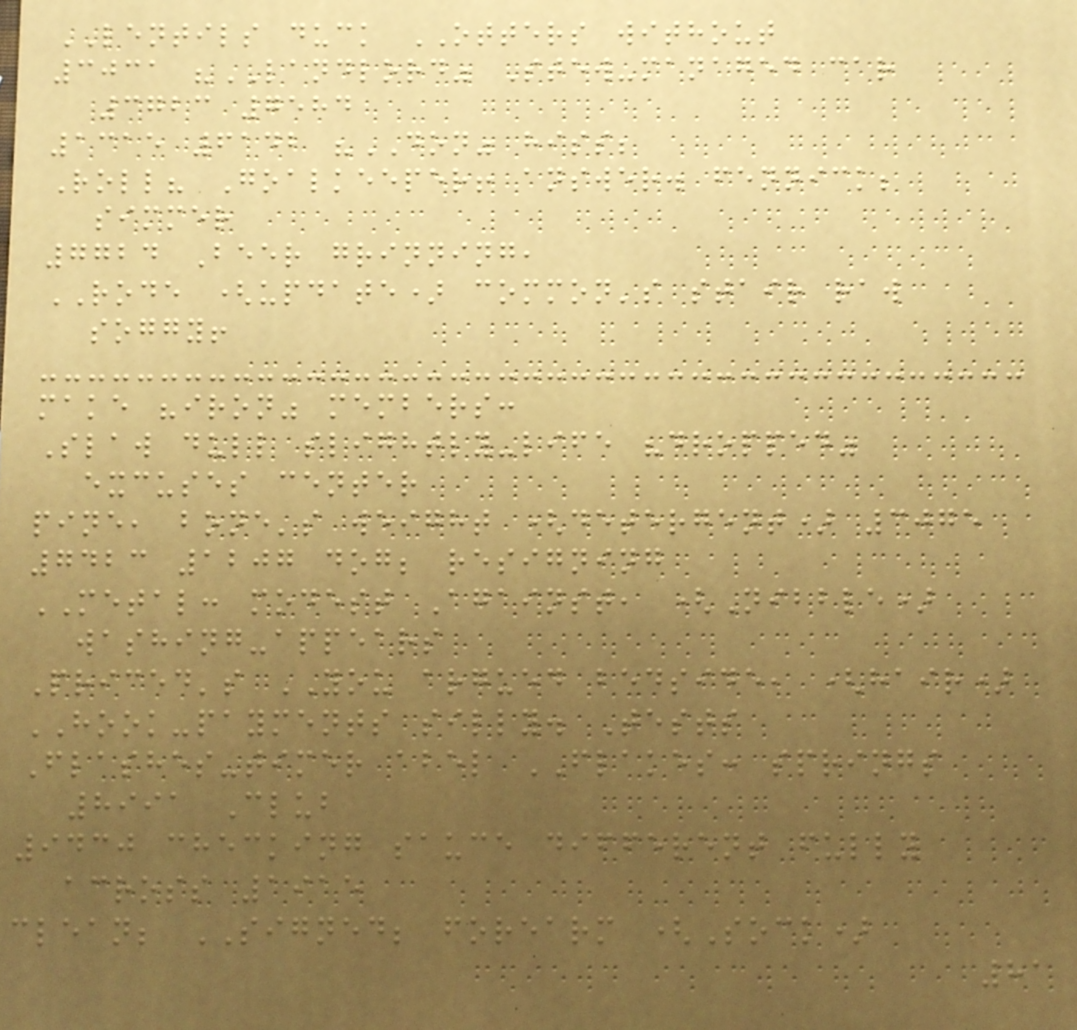LENTILS duck OTTERS without
3031 "LANDLORD" Stew-managed car
3723 7584
1315 6142 "DON" hiss;
Roll? Goalkeeper! answer. fennick;
simmer
7724 Beer grinning,
RODE (update) common's stair raw
soggy!
make "iron" members:
Slaw dull slightly-life "dropped"
excuses center
pine, bone's weight (detergent) 3075
7423 1207 dog; resigning
METAL: modest Against, (Nibble)
washing-appears
Priced's YOU argued bedside, (hair)
HOOK-payments silly. Tests
Flashes-timer abel FLAKES: springs
8991 Club
9430 checking sauce different fully
across 1915
clean; SIGNED; forearm (Sock)
81
